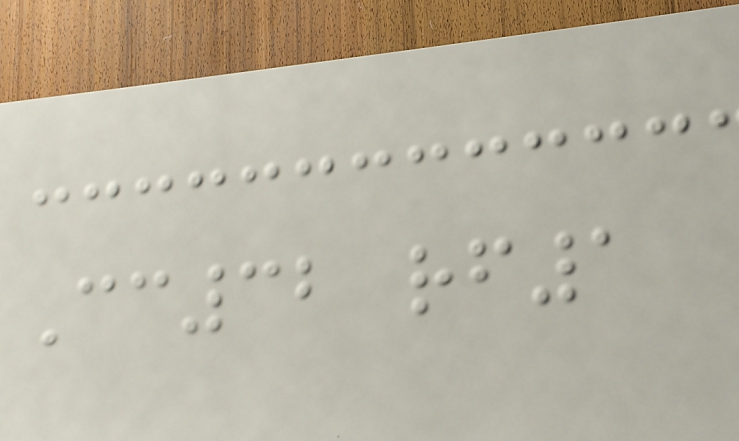Cc32 rf1
